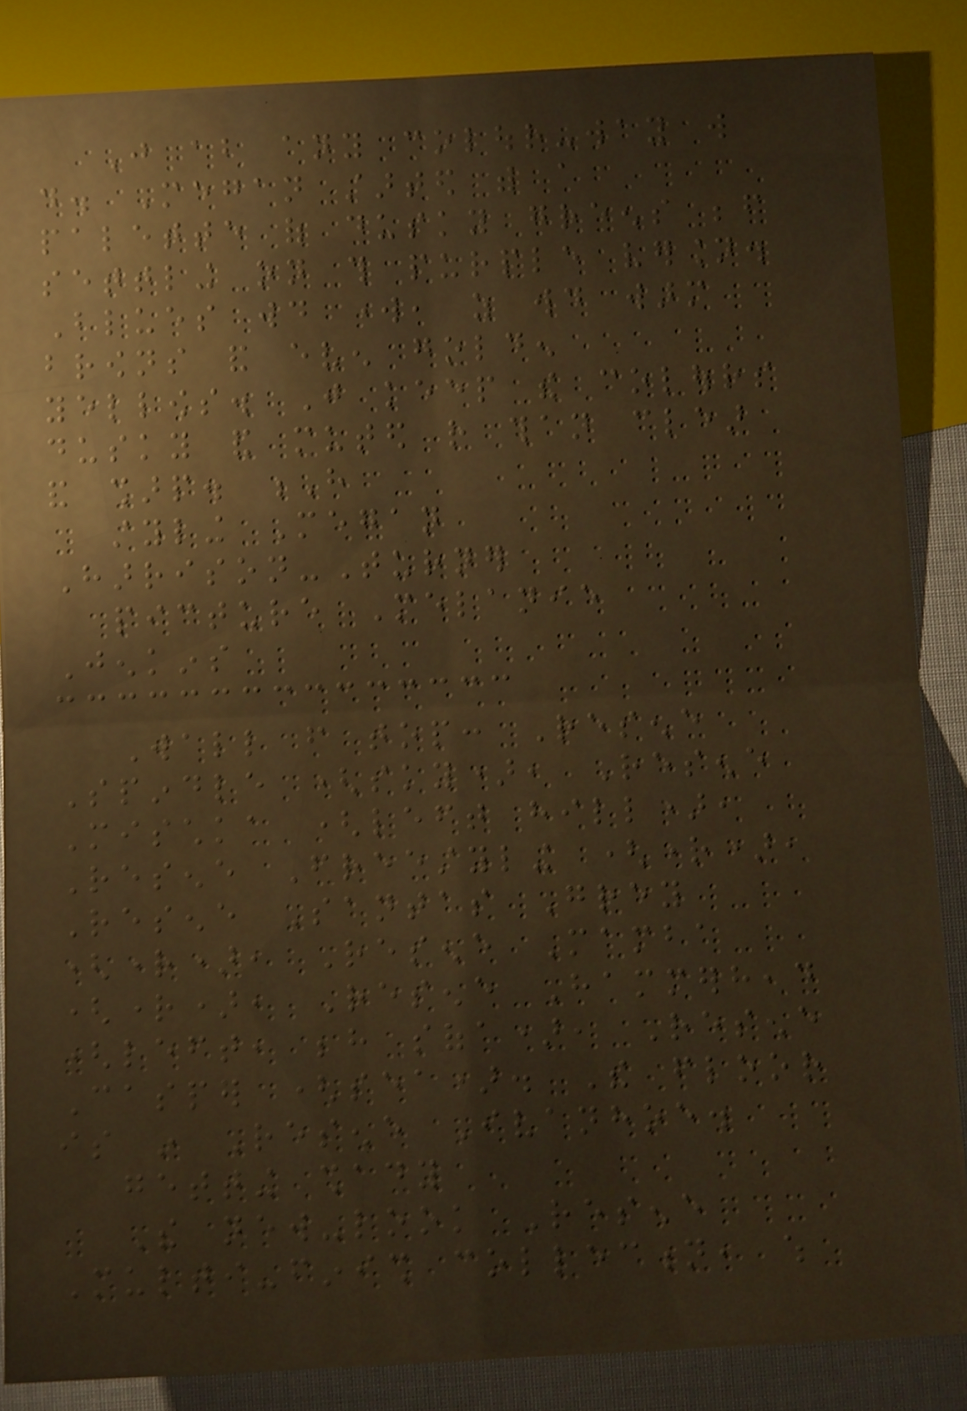Just about any colour-way will
do. Megan started with a
palette of dusky greens before
settling on this purple version.
Blues would work, as would warm
browns and even golden
yellows. Just keep the colours
dusky and muted rather than clear
and sharp. H
styling Megan
Harrison-Turner
picture Melanie
Jenkins
Wall from top: Resene
Spindle (sky), Resene
Mischka (left hill),
Resene Freestyling (right),
Resene Santas Grey
(right), Resene Mamba
(right), Resene Hammerhead
(left, behind sofa), Resene
Casper (sea). The floor
is in Resene Ivanhoe.
getting shady
The new-look Resene
Multi-finish collection, which
